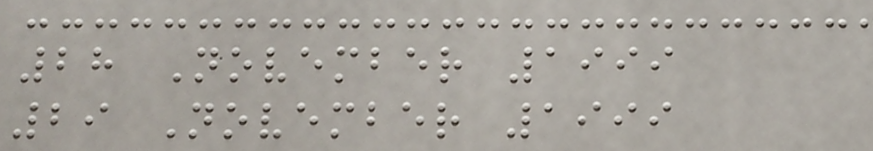28 November 1999
29 November 1999
